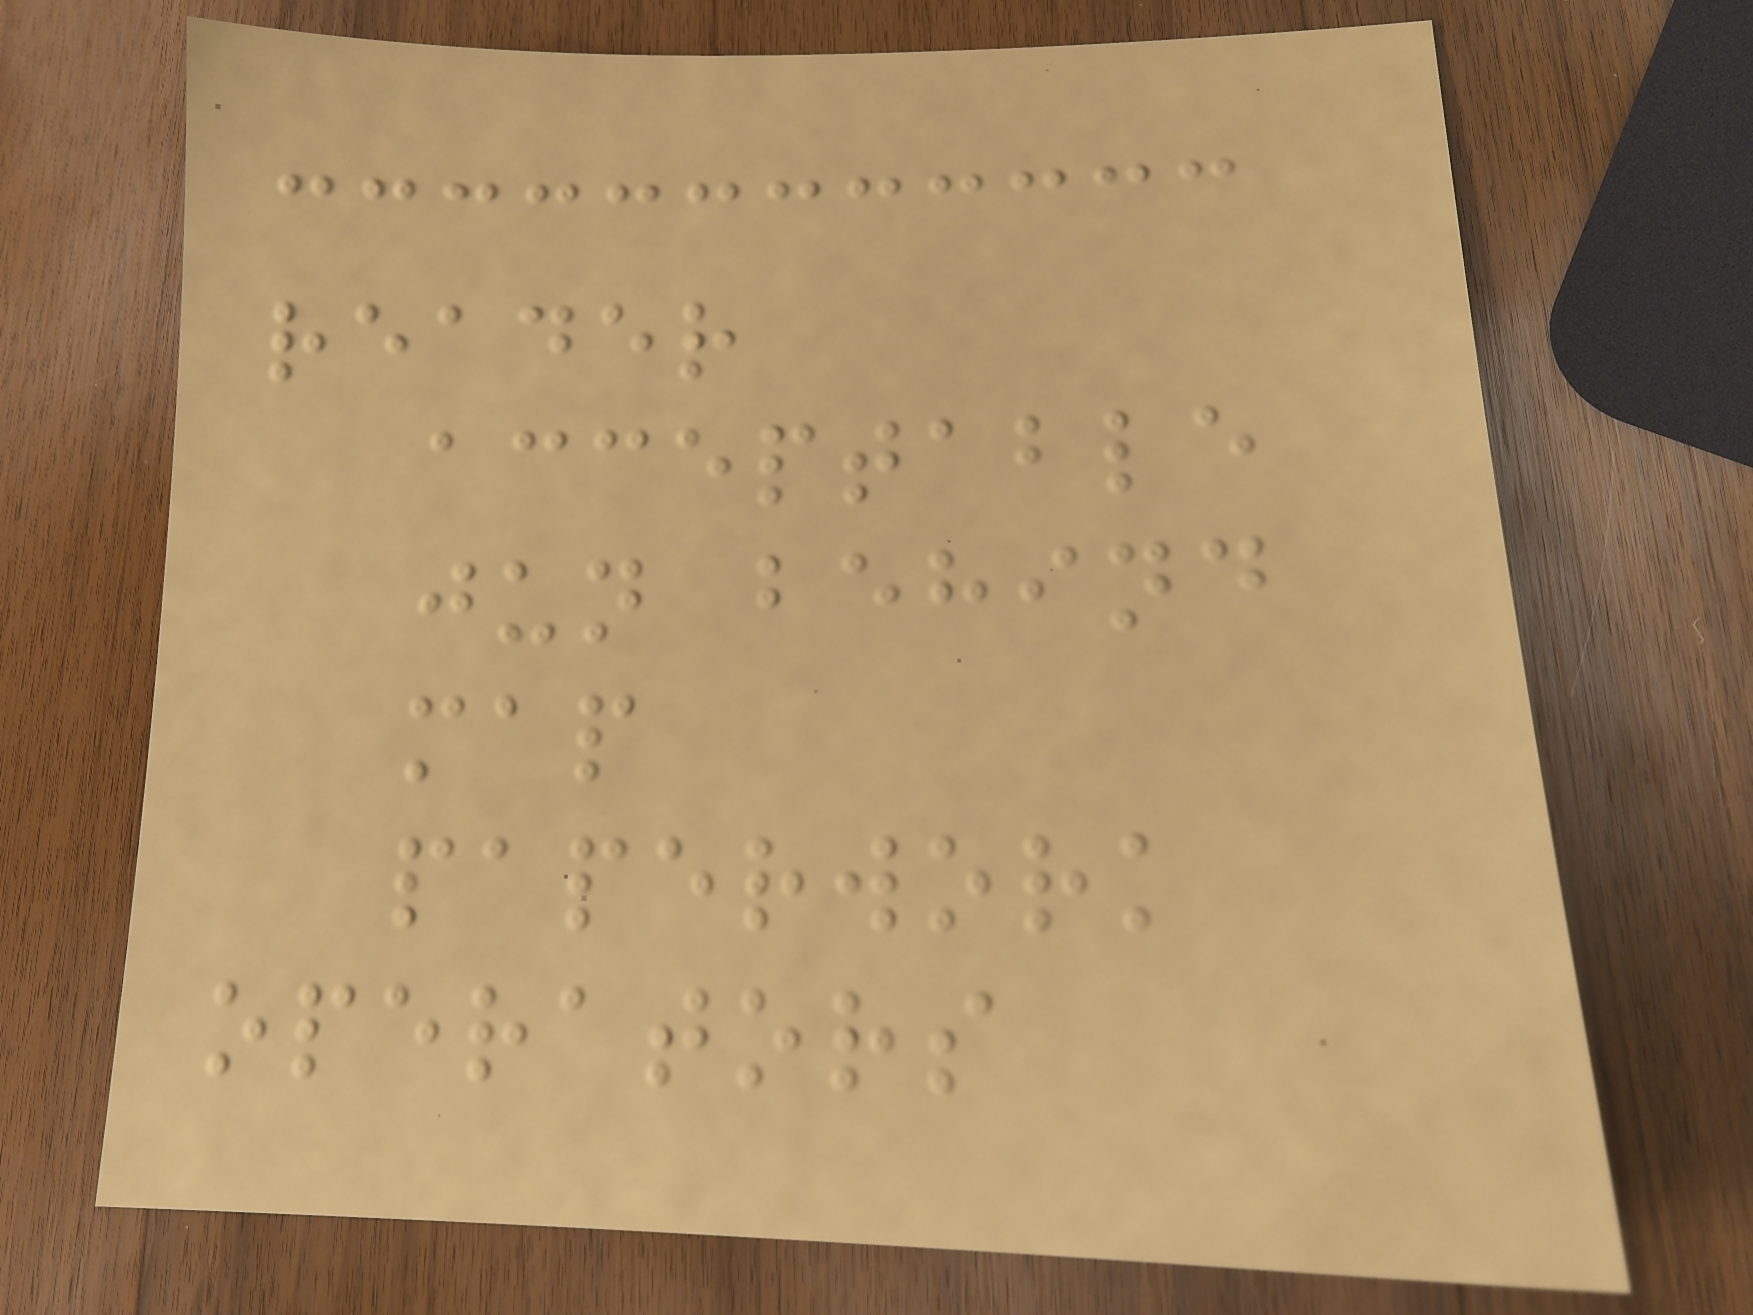reader
acceptable
jun behind
map
paperwork
operators
